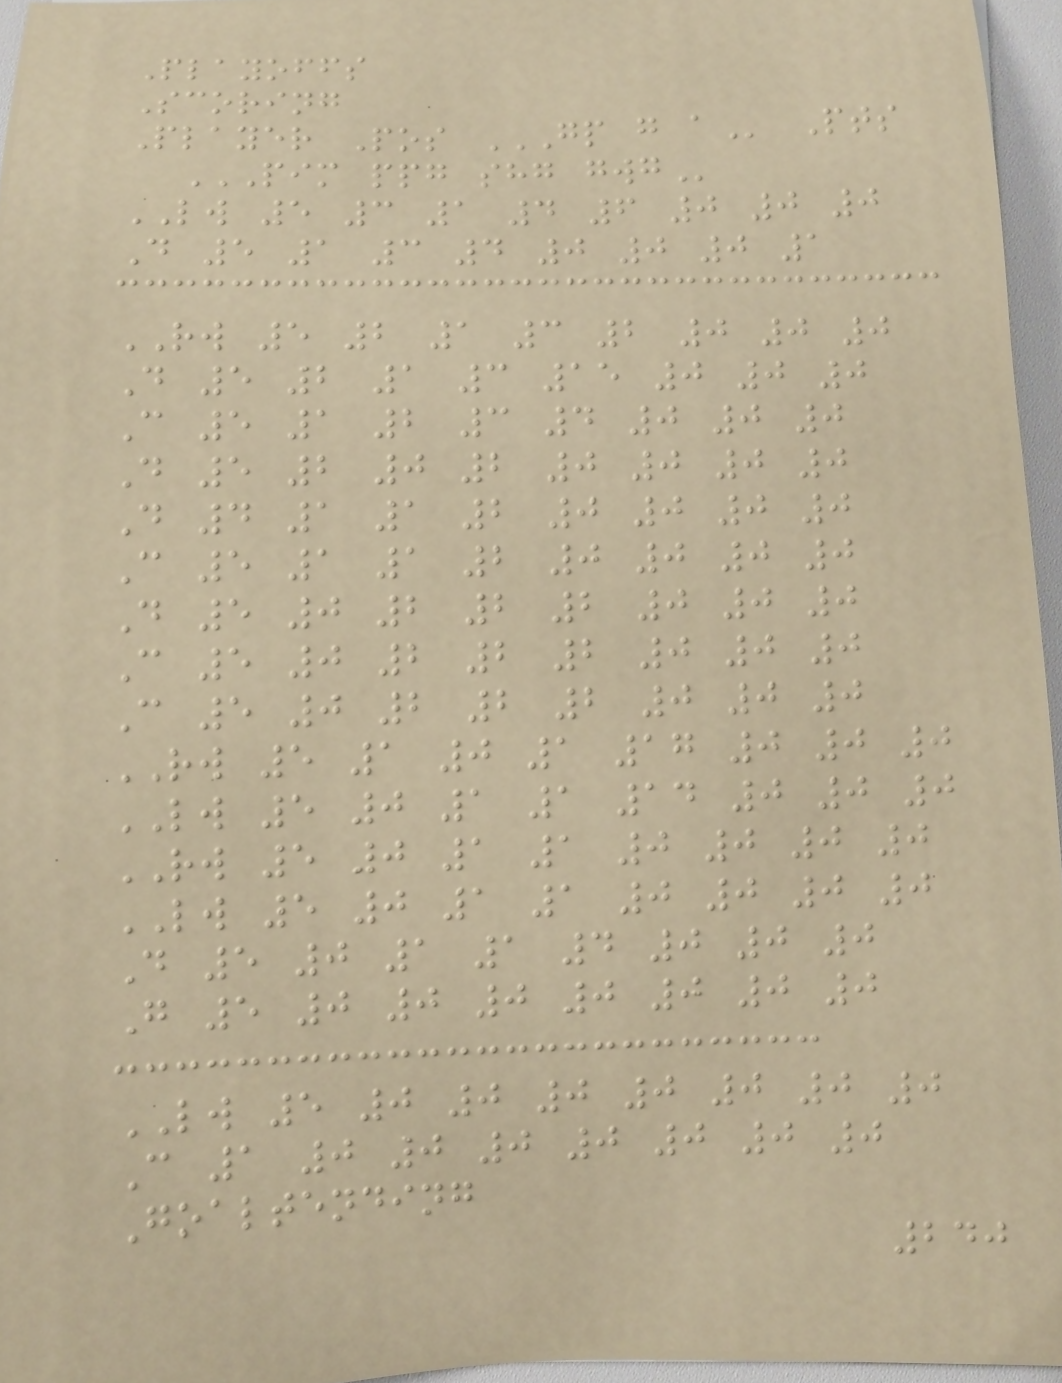Playoffs
Scoring
Player Pos GP G A Pts
PIM PPG SHG GWG
LW 5 3 1 4 6 0 0 0
D 5 1 3 4 0 0 0 1
RW 5 2 1 3 2 0 0 0
D 5 2 1 3 15 0 0 0
C 5 1 2 3 4 0 0 0
D 5 2 0 2 0 0 0 0
D 4 1 1 2 0 0 0 0
C 5 1 1 2 0 0 0 0
D 5 0 2 2 2 0 0 0
C 5 0 2 2 2 0 0 0
C 5 0 2 2 2 0 0 0
RW 5 1 0 1 17 0 0 0
LW 5 0 1 1 14 0 0 0
RW 5 0 1 1 0 0 0 0
LW 5 0 1 1 0 0 0 0
D 5 0 1 1 4 0 0 0
G 5 0 0 0 0 0 0 0
LW 5 0 0 0 0 0 0 0
C 1 0 0 0 0 0 0 0
Goaltending
240
